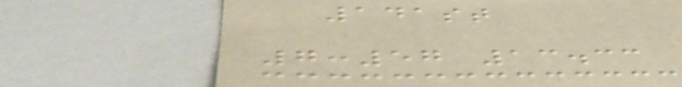141st
7:57 13.33
